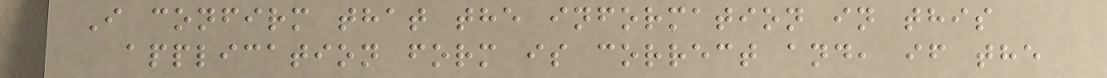I confirm that the information in this
application form is correct and, if the
